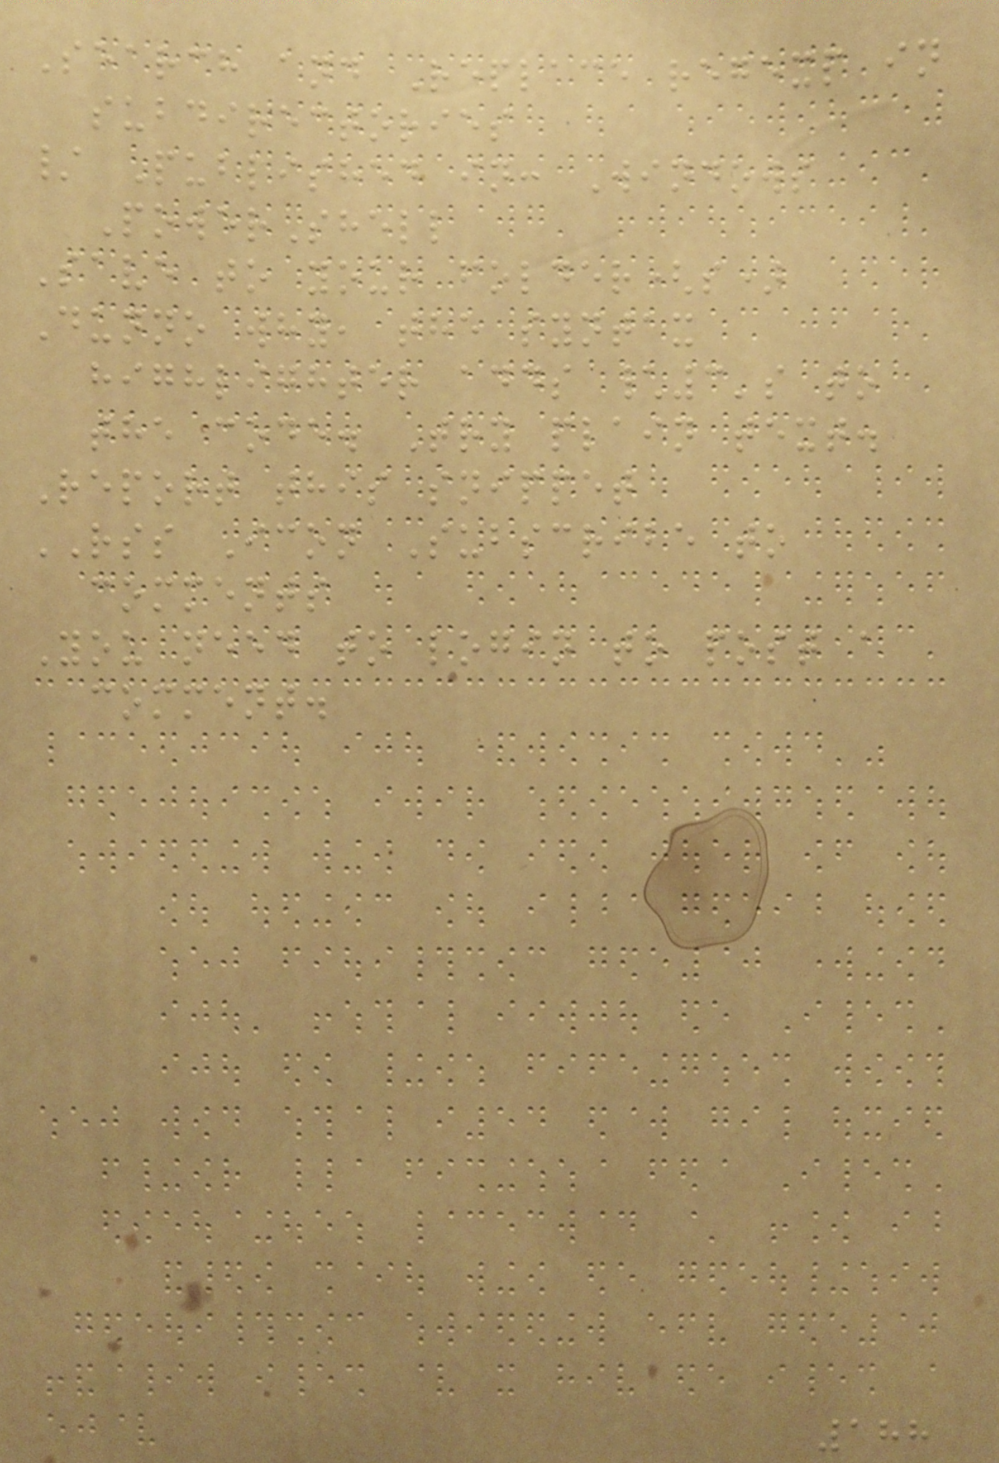Search and Replace regexp in
subdirectories
/ Published in: Windows
PowerShell
Save to your folder(s)
Dunno why, the syntax
highlighter adds \3's to
the code. Try plain text.
Report this snippet
RSS Icon Subscribe to
comments
You need to login to post a
comment.
188
